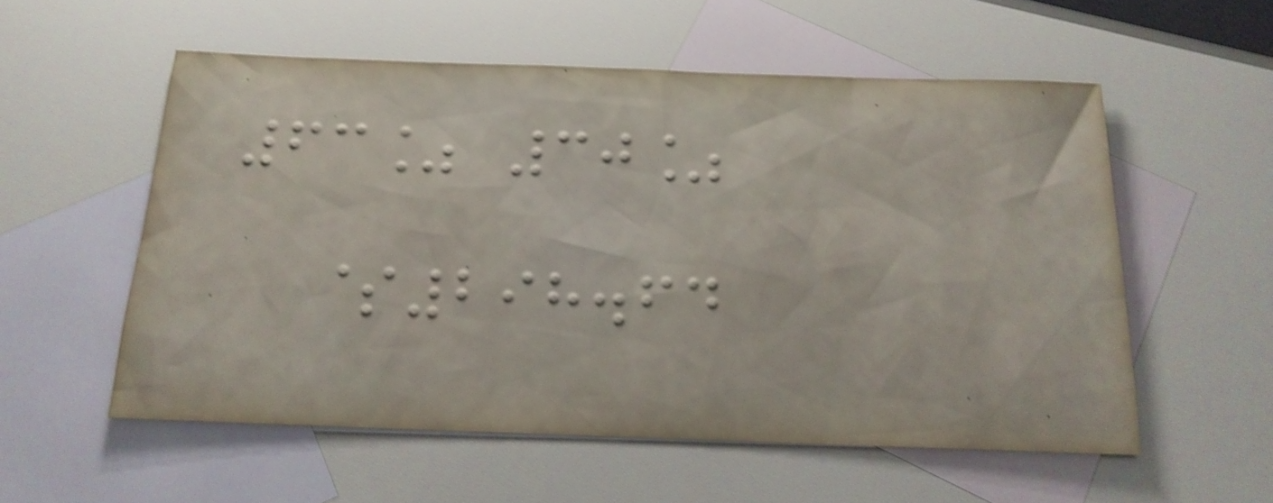63% 30%
$298.64
